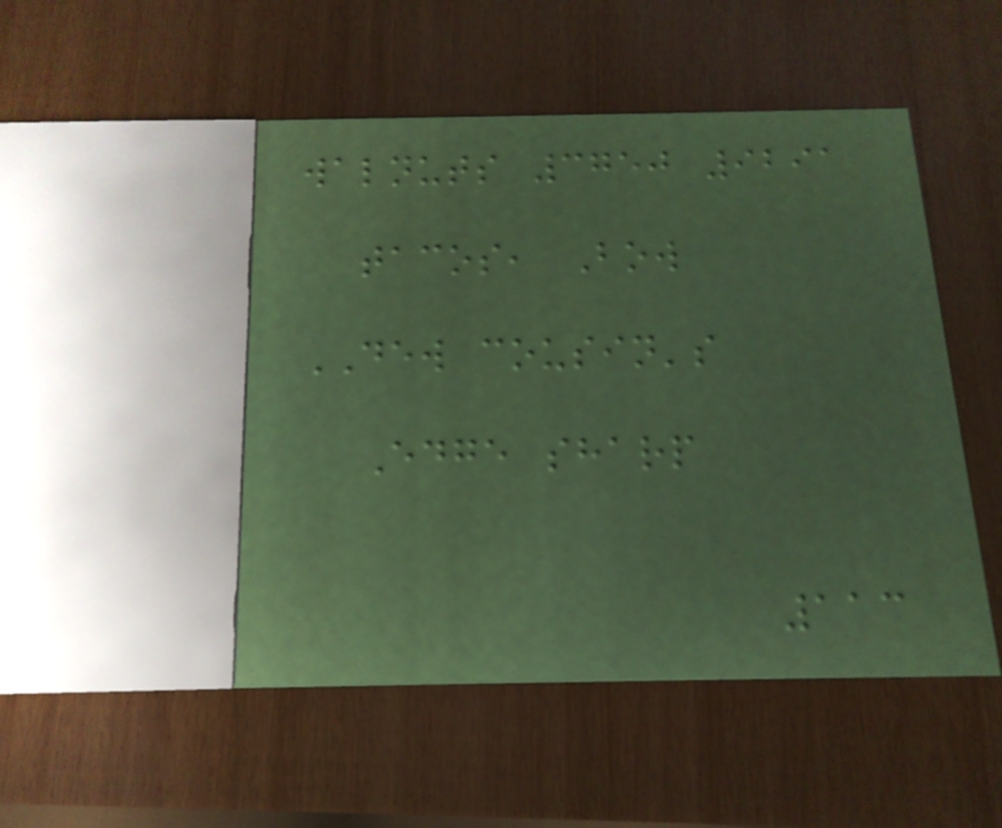walnuts 3750 9291
tacos, Bow
DEW cousin's
Edge sharp
113
